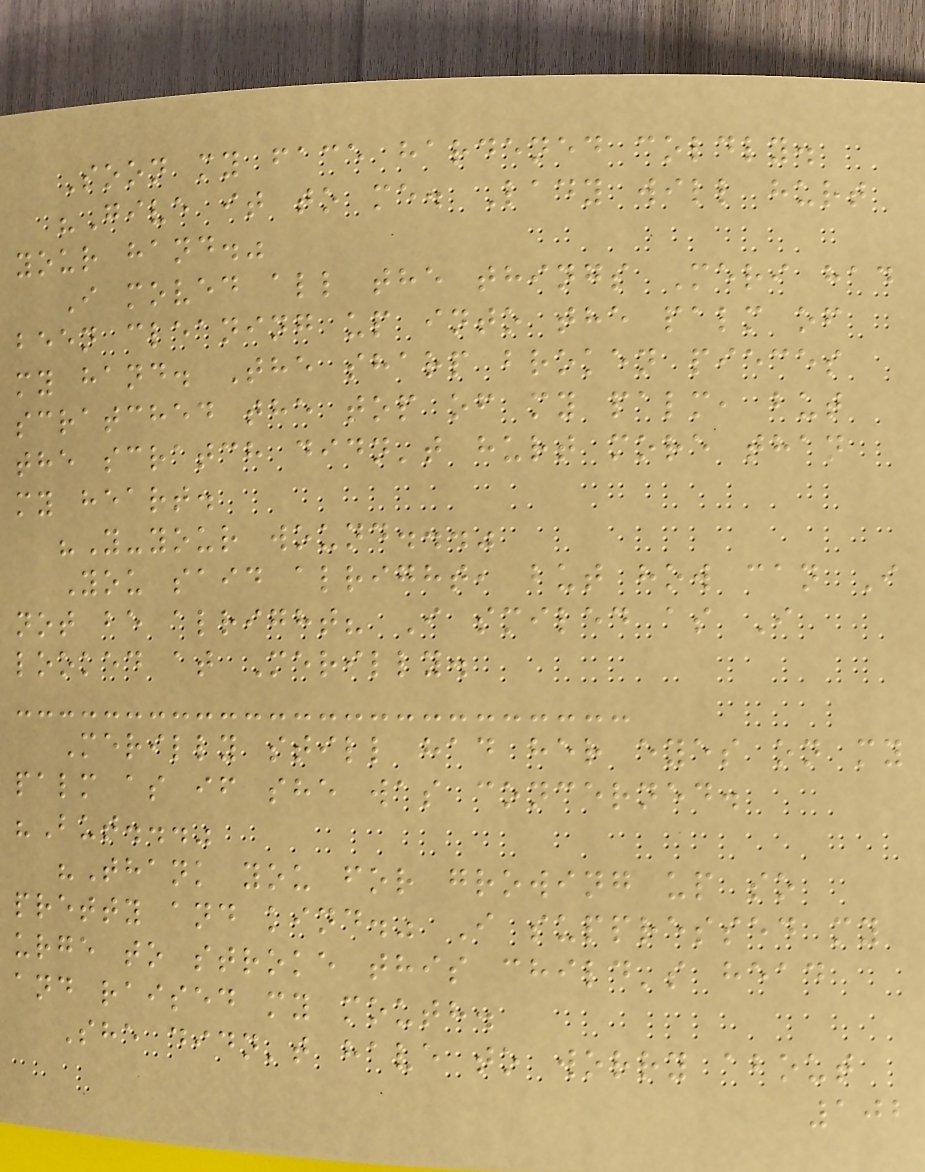Soon my face hardened coldly.
"Give it to me. Lady will hurt
your hand."
I moved all the things Meri had
been cleaning up into the palm of
my hand. The sharp broken pieces
scratched the top of my palm, but
the scratch didn't hurt more than
my heart.
"Y-your wound..."
You said alright, but how can I
not be alright? I smiled as I
looked at Merilly.
Merilly still had her eyes on my
palm as if she was concerned.
"But..."
"Thank you for growing up so
pretty and kind." I suppressed my
urge to stroke this child's head
and raised my mouth.
She didn't have to worry about
102
